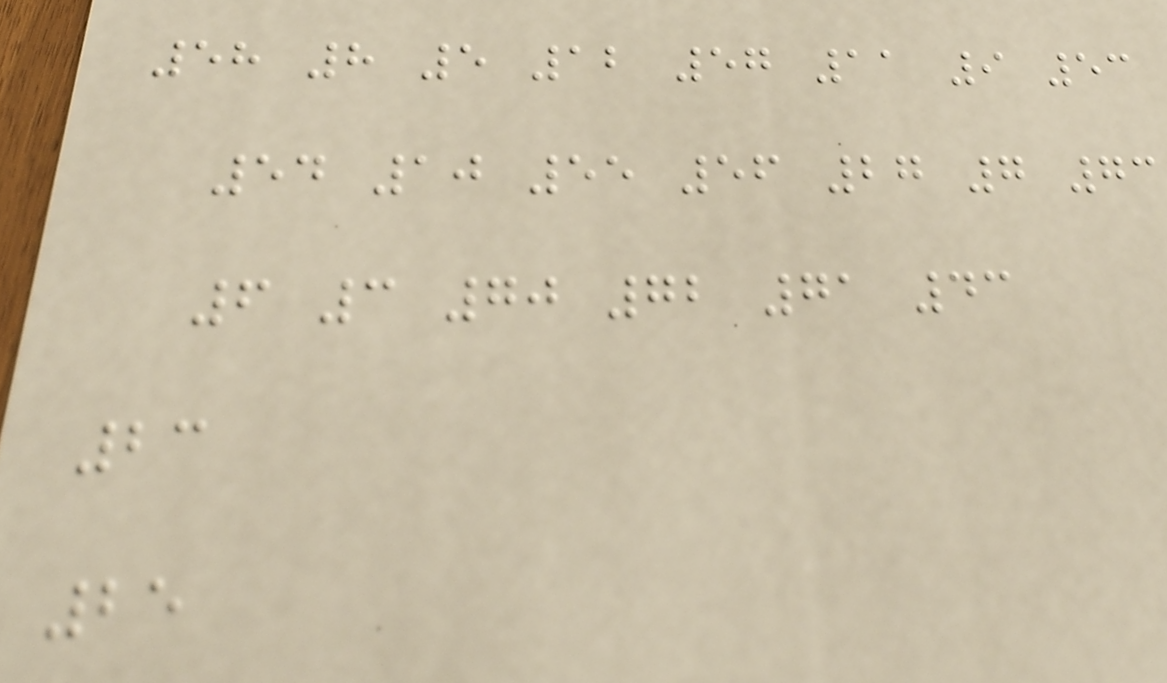58 8 5 12 57 11 9 53
54 10 55 56 27 7 73
6 3 70 72 71 43
23
25
